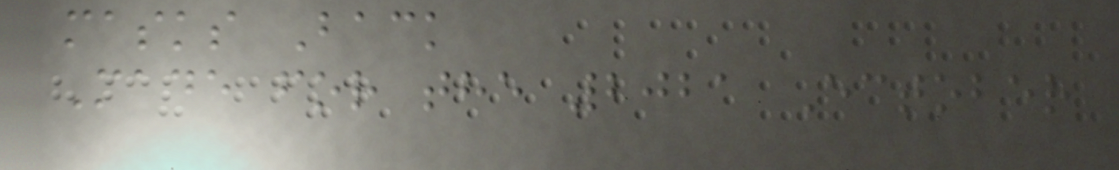masks Back
Made for the 2021 Ectober
